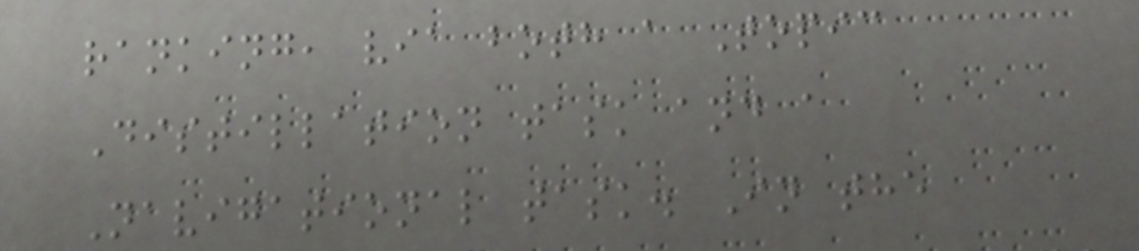ranking, via both a Topic
Distillation task and a
Navigational task. In the
